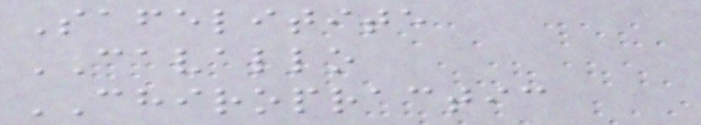Safelitite
CAVALLO
CHIROPRACTIC
